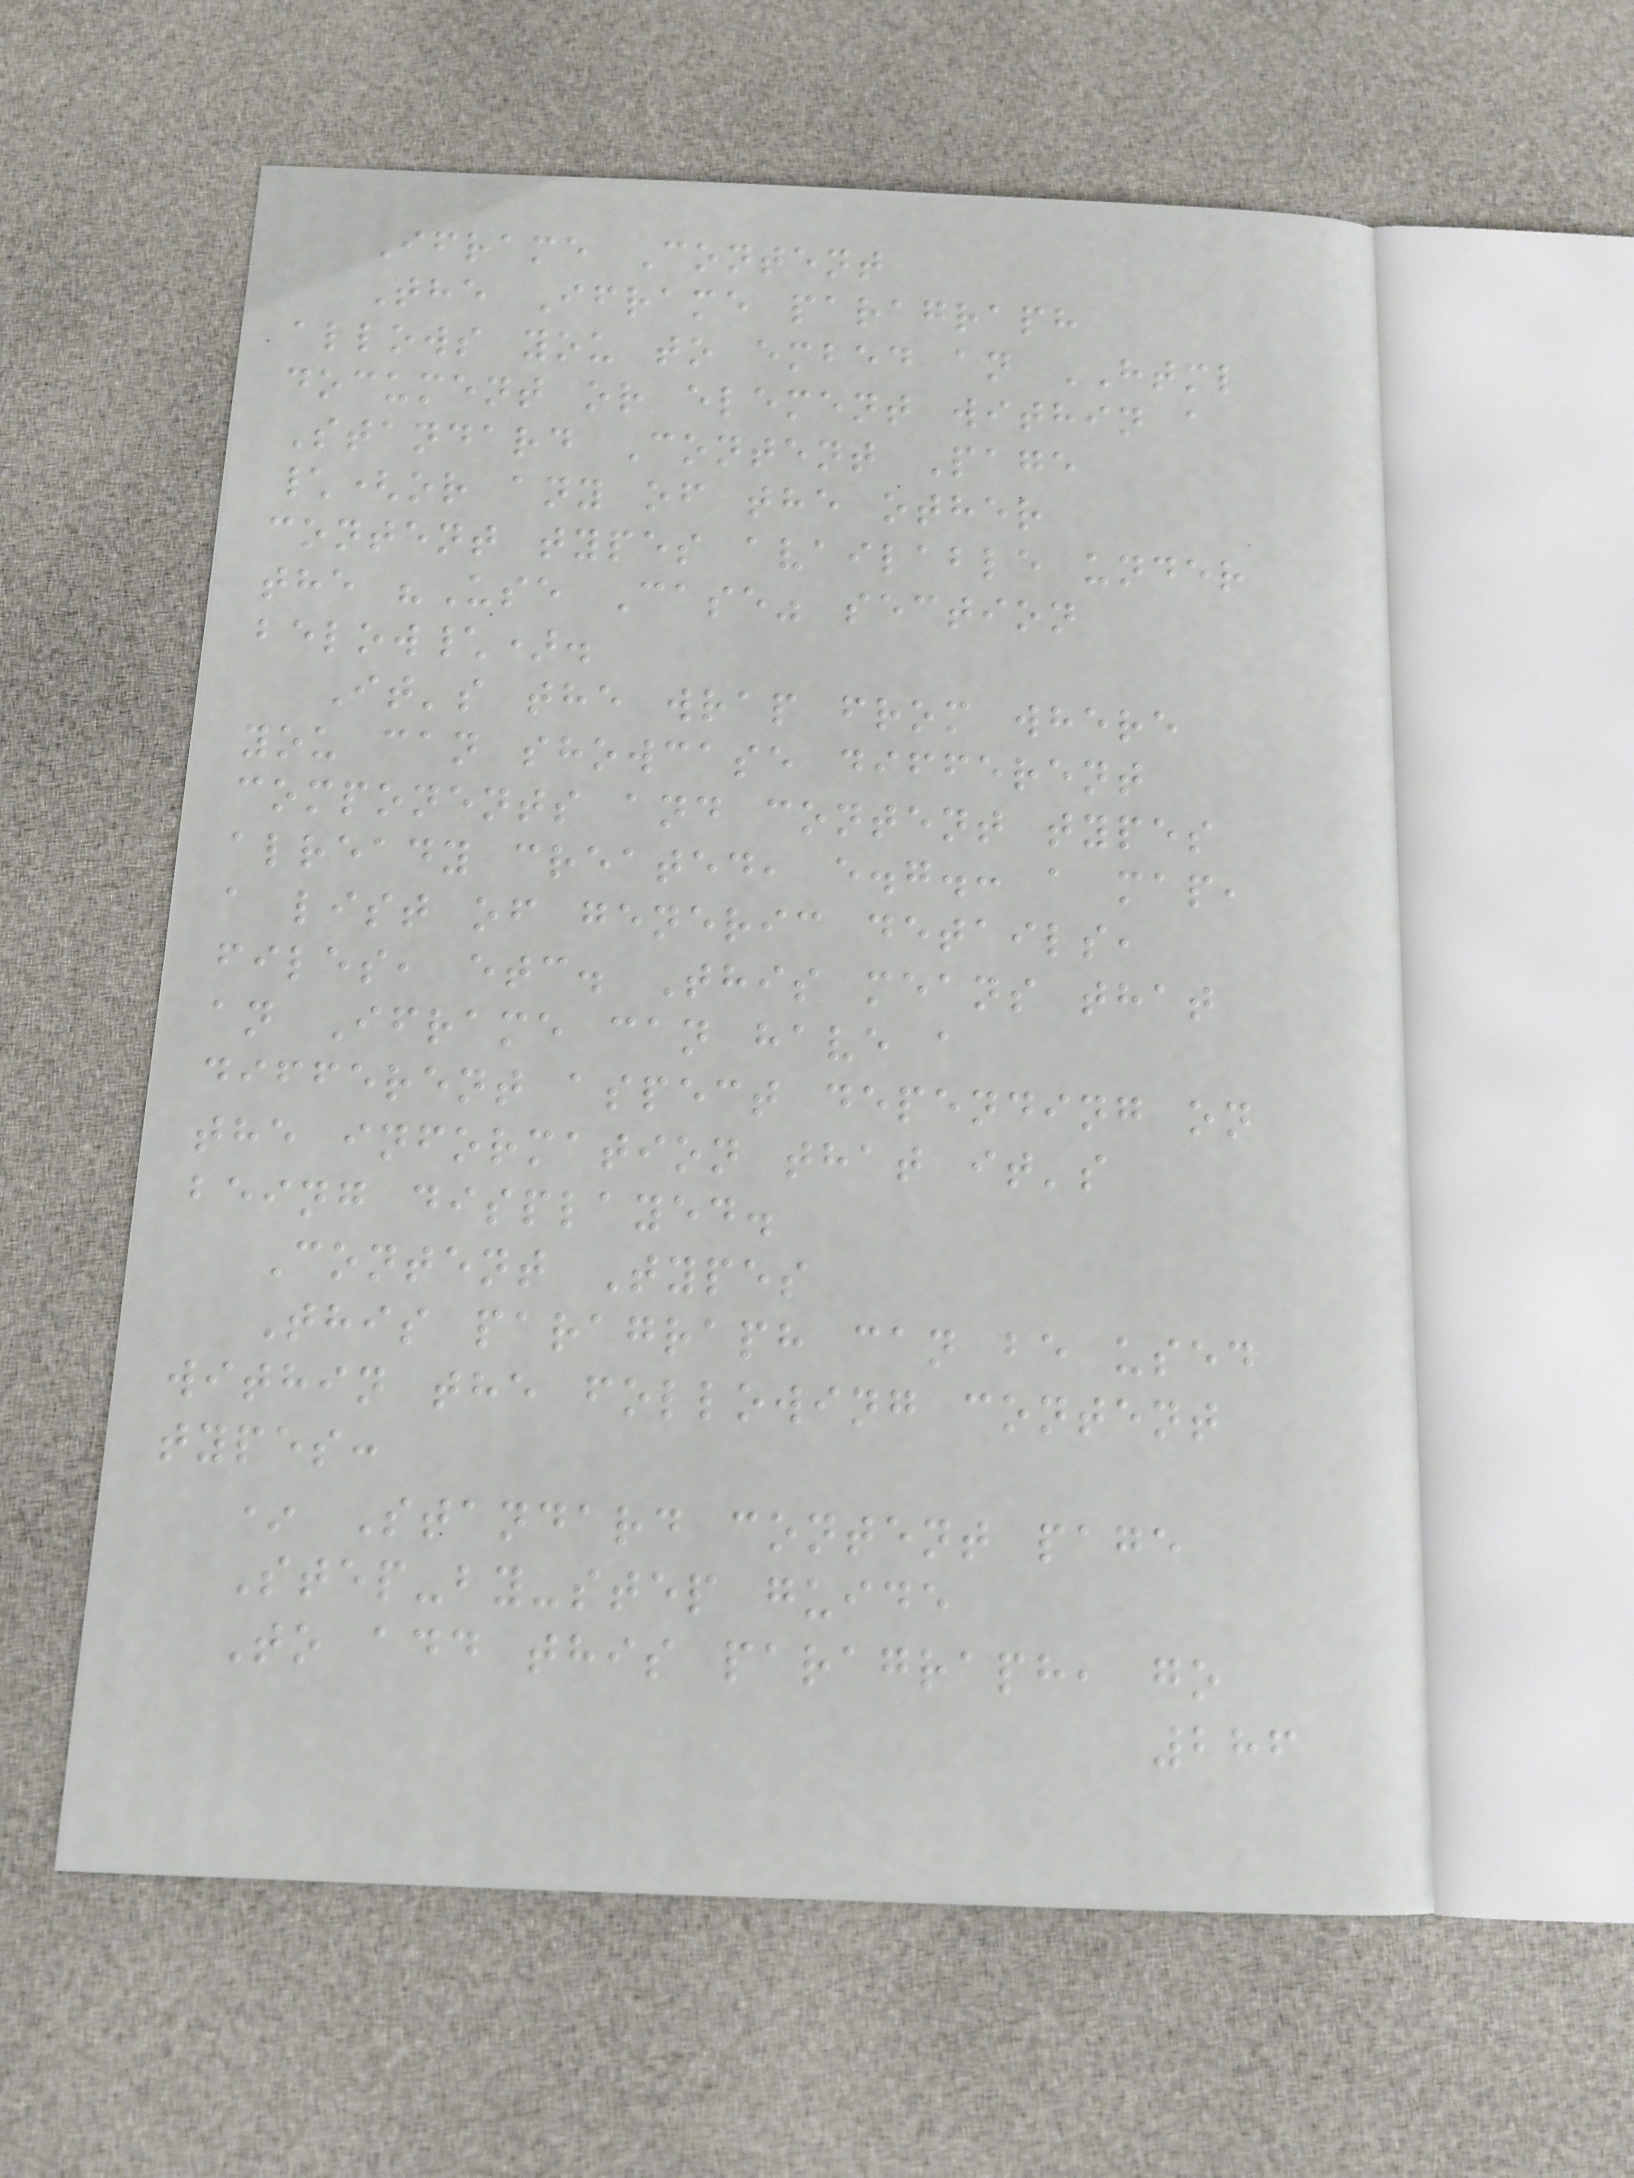Iframe Content
The Iframe paragraph
allows you to embed an HTML
document or element within a
Standard Content Page
\(or any of the other
content types available under
the "Use Case" section
below\).
It's the wrap from where
you can showcase different
components and content types
already created, e.g.: a map,
a list of generic details,
files, etc. This means that
an Iframe can have a
different aspect depending on
the information that it's
being displayed.
Content Types
This paragraph can be used
within the following content
types:
* Standard content page
Step-by-step guide
To add this paragraph, go
286
